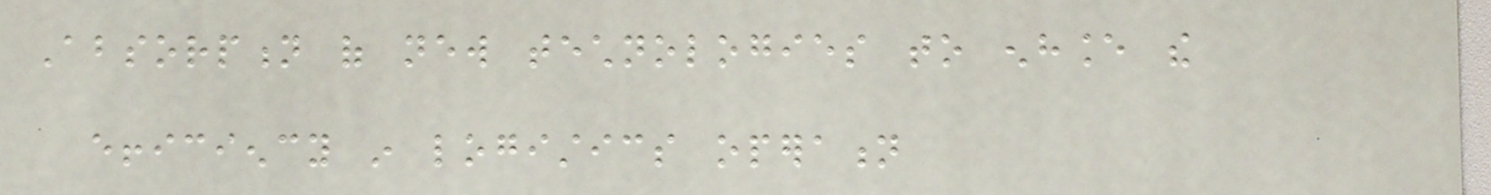Absorption of new technologies to enhance the
efficiency in logistics operation
